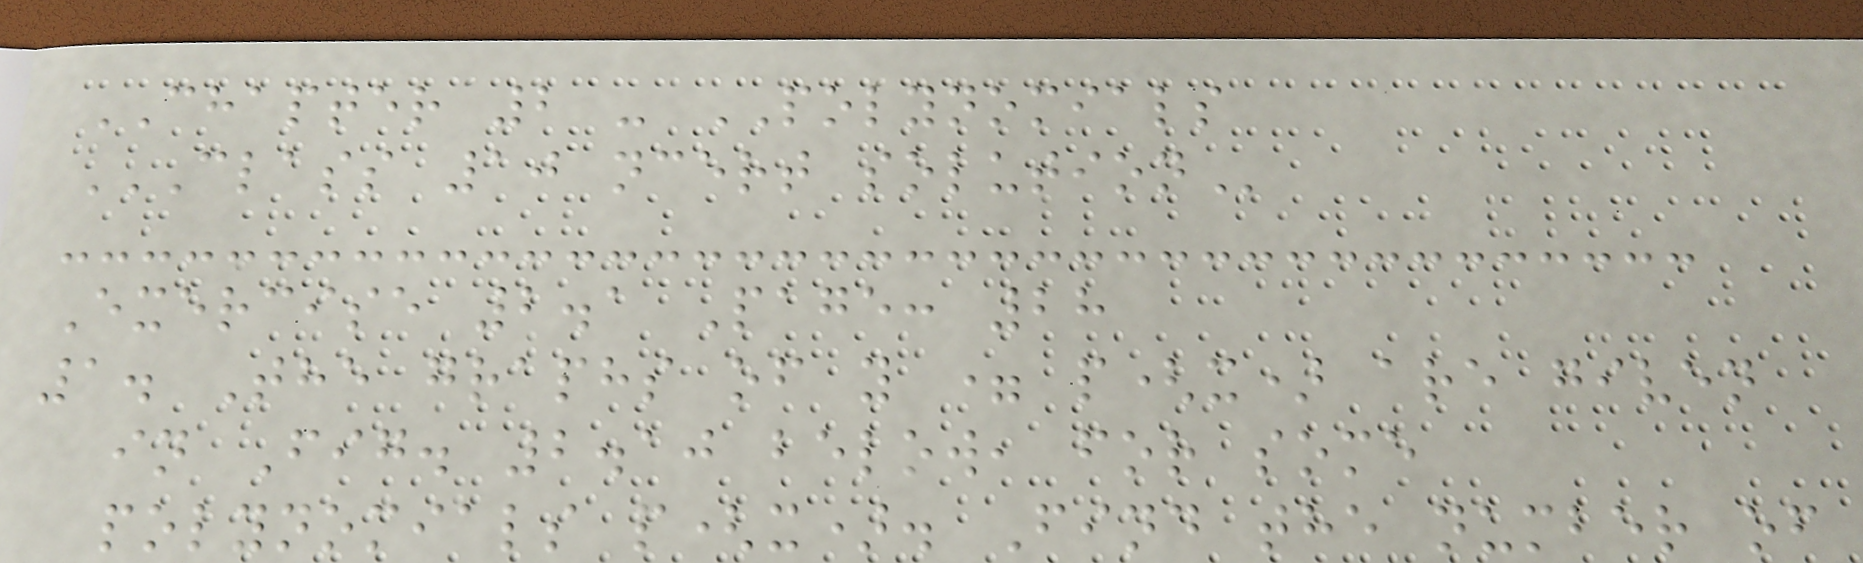CHAPTER 2 - POLYNOMIALS
CLASS 10 NCERT SOLUTION
Exercise 2.1 Page: 28
1. The graphs of y = p(x) are given
in Fig. 2.10 below, for some
polynomials p(x). Find the number of
